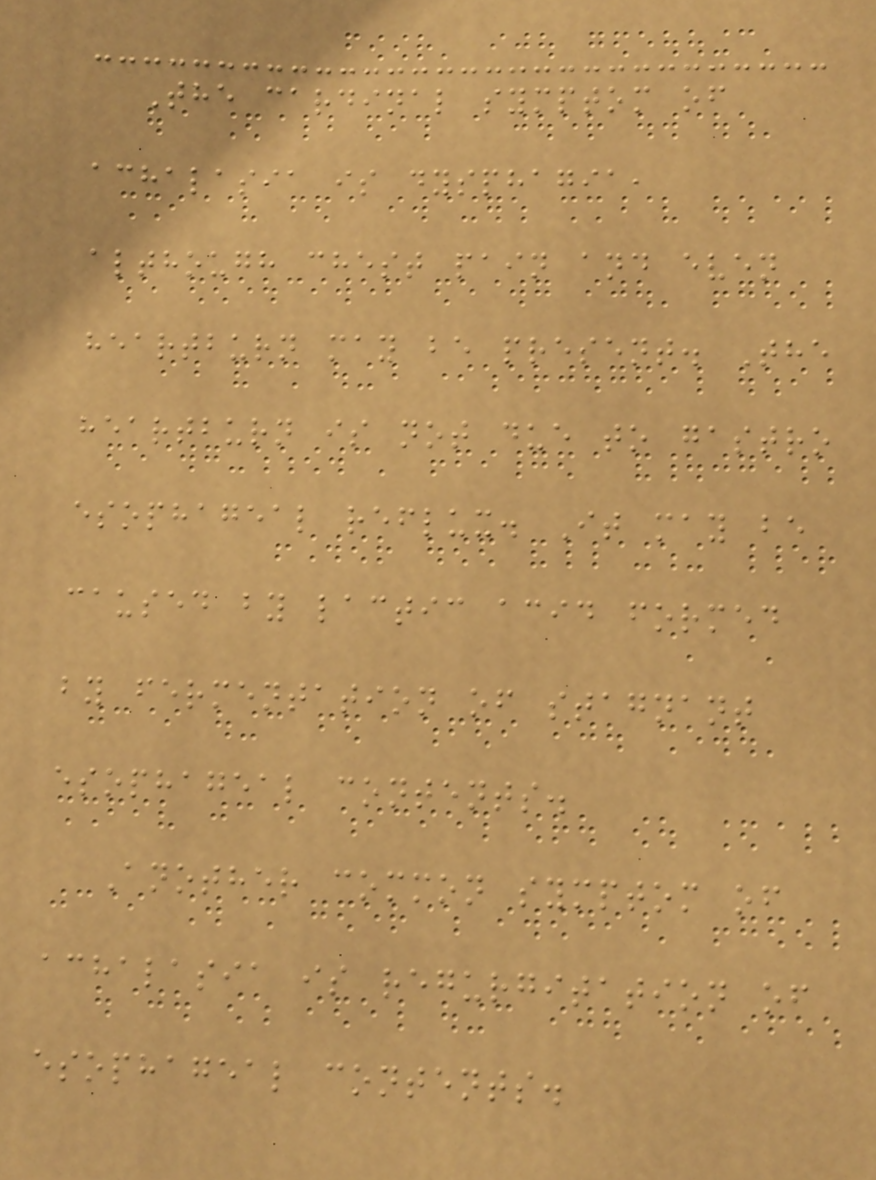The cardinal symptom of
achalasia is dysphagia,
although chest pain and even
heartburn may be present. The
heartburn is not due to gastro
esophageal reflux. It may be
caused by lactic acid formed
by fermentation of stagnant
esophageal contents.
Another common symptom of
achalasia is regurgitation of
esophageal contents.
